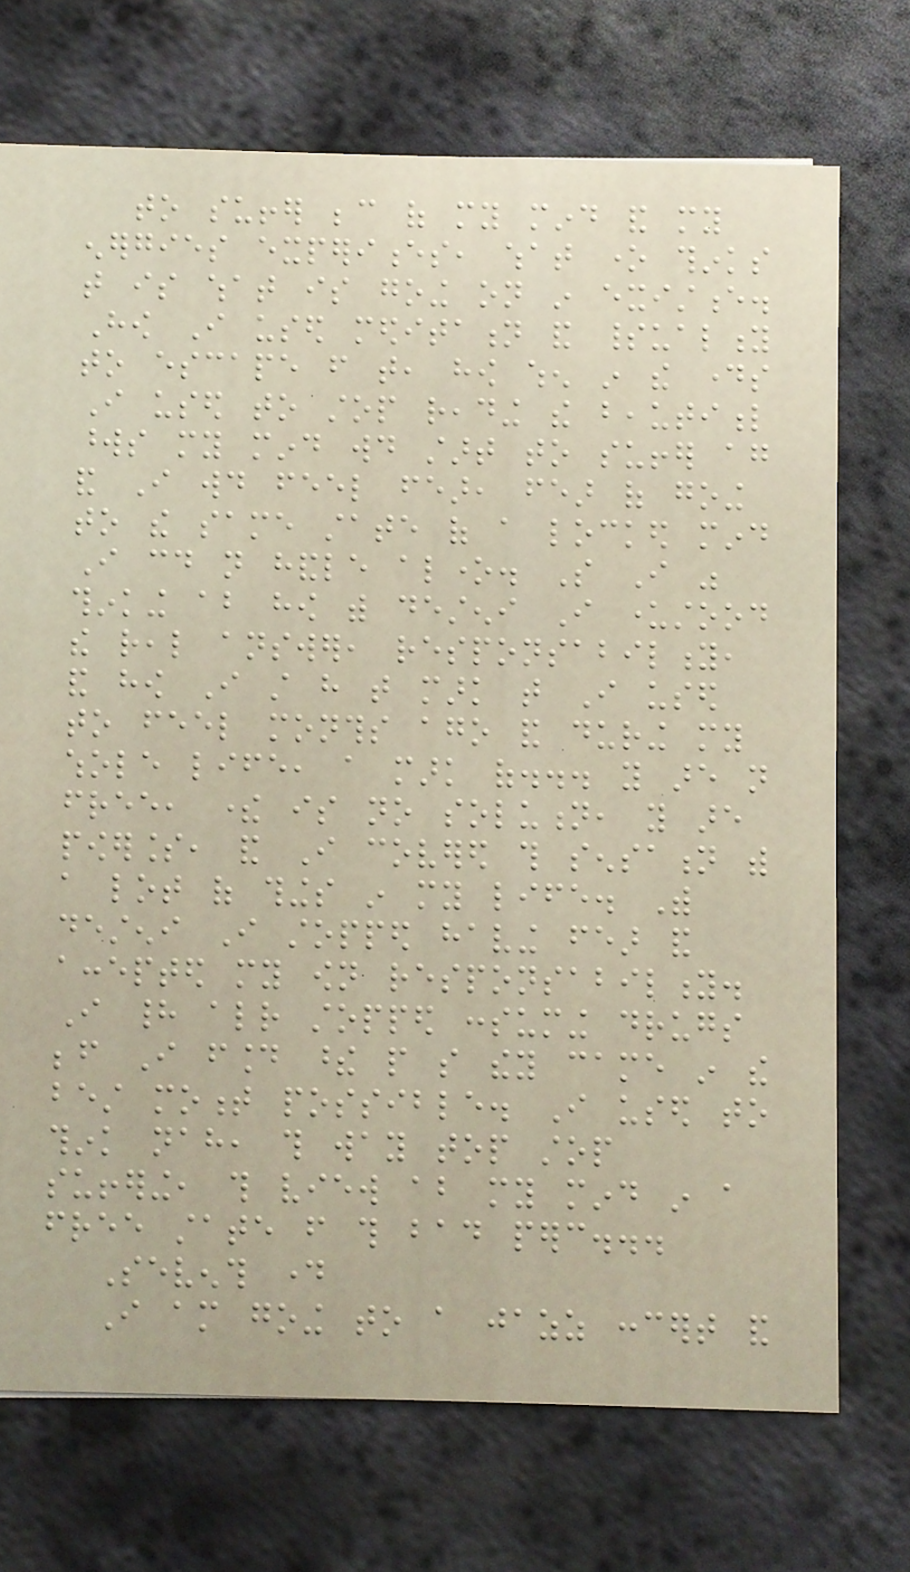to suffer because of my mind and my
energies experiences, what one thinks
that is what is going on in existence.
How I used meditation and spirituality
to escape from that, how when in the days
I used to stop reading the beautiful
words my mind would start to suffer again
and I would feel fear, fear of going
to the same state of a locked mind
I could not handle alone. So I was
thinking about how with desteni I understood
the real answer, responsability,
and how I still have that mark that I used
to feel months ago and during my
whole life, a mark of... you are not
free, there is no solution, you are
powerless, and I covered this sensation with
a lot of things in my life. With
desteni I stopped having fear and
accepted my own responsability.
I had already stopped consuming drugs
before I found these people so they came in the
best moment possible. I used to
think nah, this way top stop
suffering, this view about my mind in a
free state from this bad perc...
Seventh day
I am going to a jazz concert and
